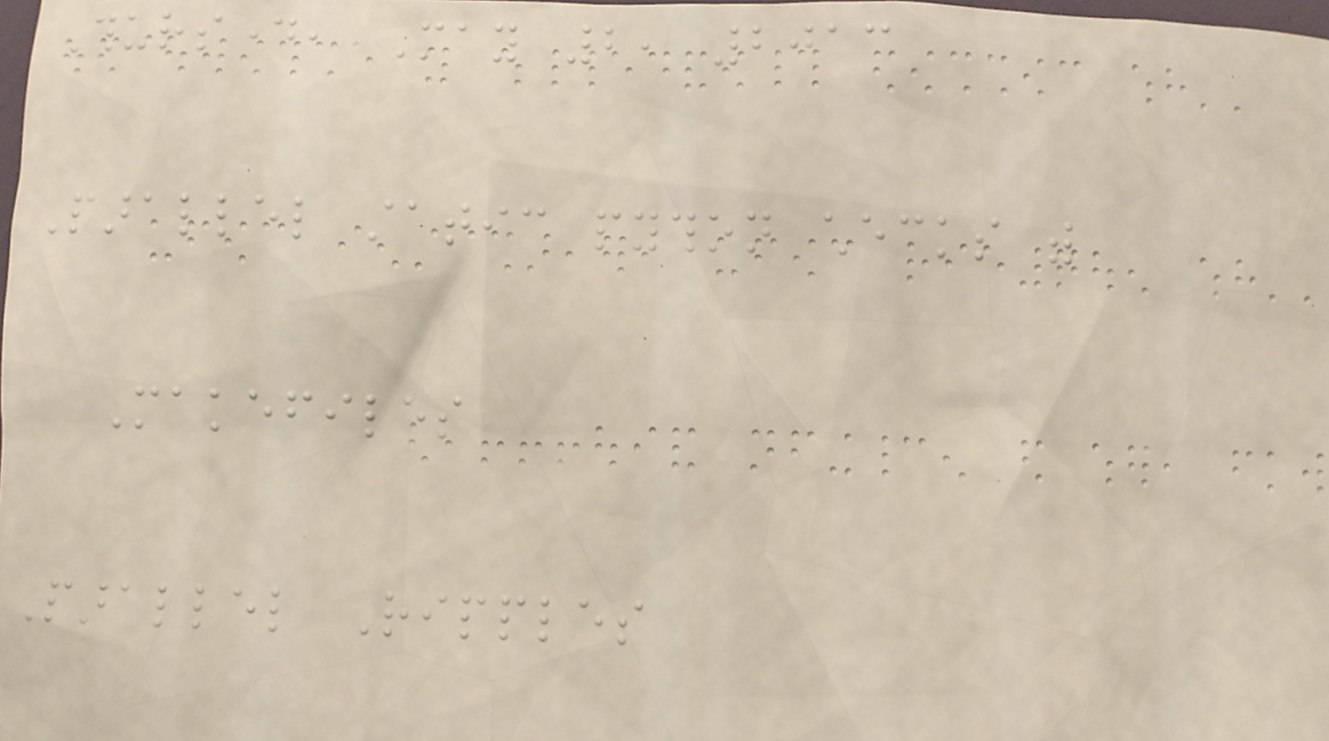Thursday, May 2, 2013
Parallel static python checks with
Makefiles
Parallel Ripples
